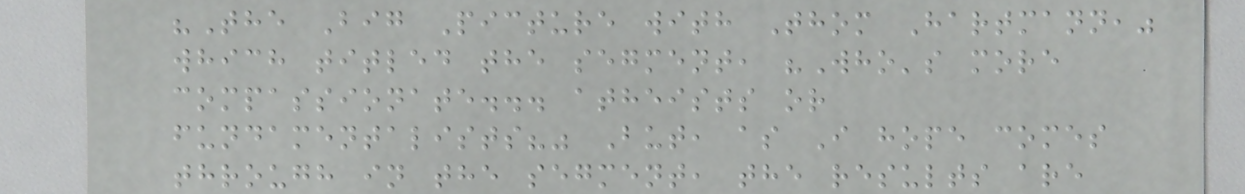"The Big Picture with Thom Hartmann,"
which titled the segment, "Who's more
compassionate... atheists or
fundamentalists?" But, as I hope comes
through in the segment, the results are
